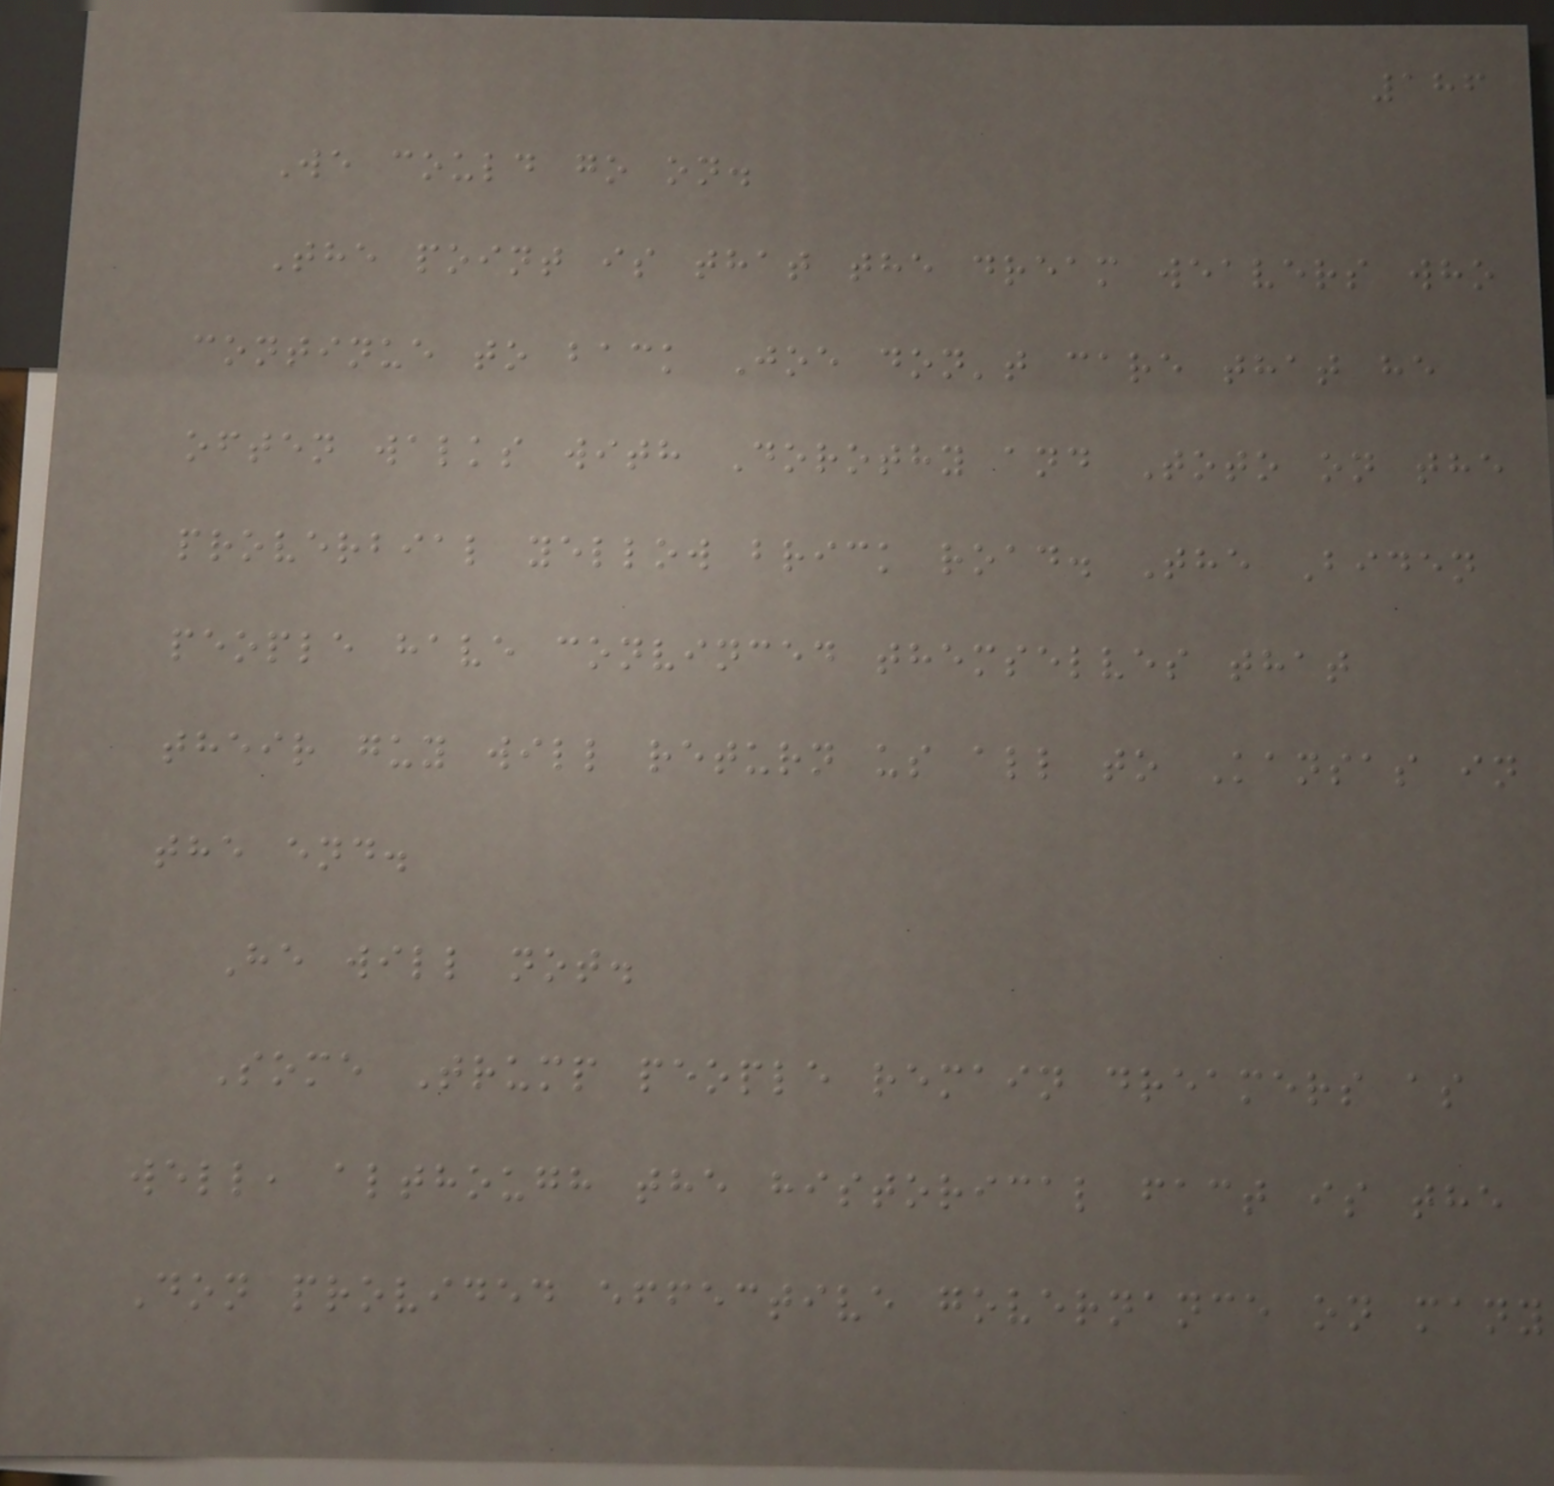186
We could go on.
The point is that the dream weavers who
continue to back Joe don't care that he
often walks with Dorothy and Toto on the
proverbial yellow brick road. The Biden
people have convinced themselves that
their guy will return us all to Kansas in
the end.
He will not.
Some Trump people remain dreamers as
well, although the historical fact is the
Don provided effective governance on many
